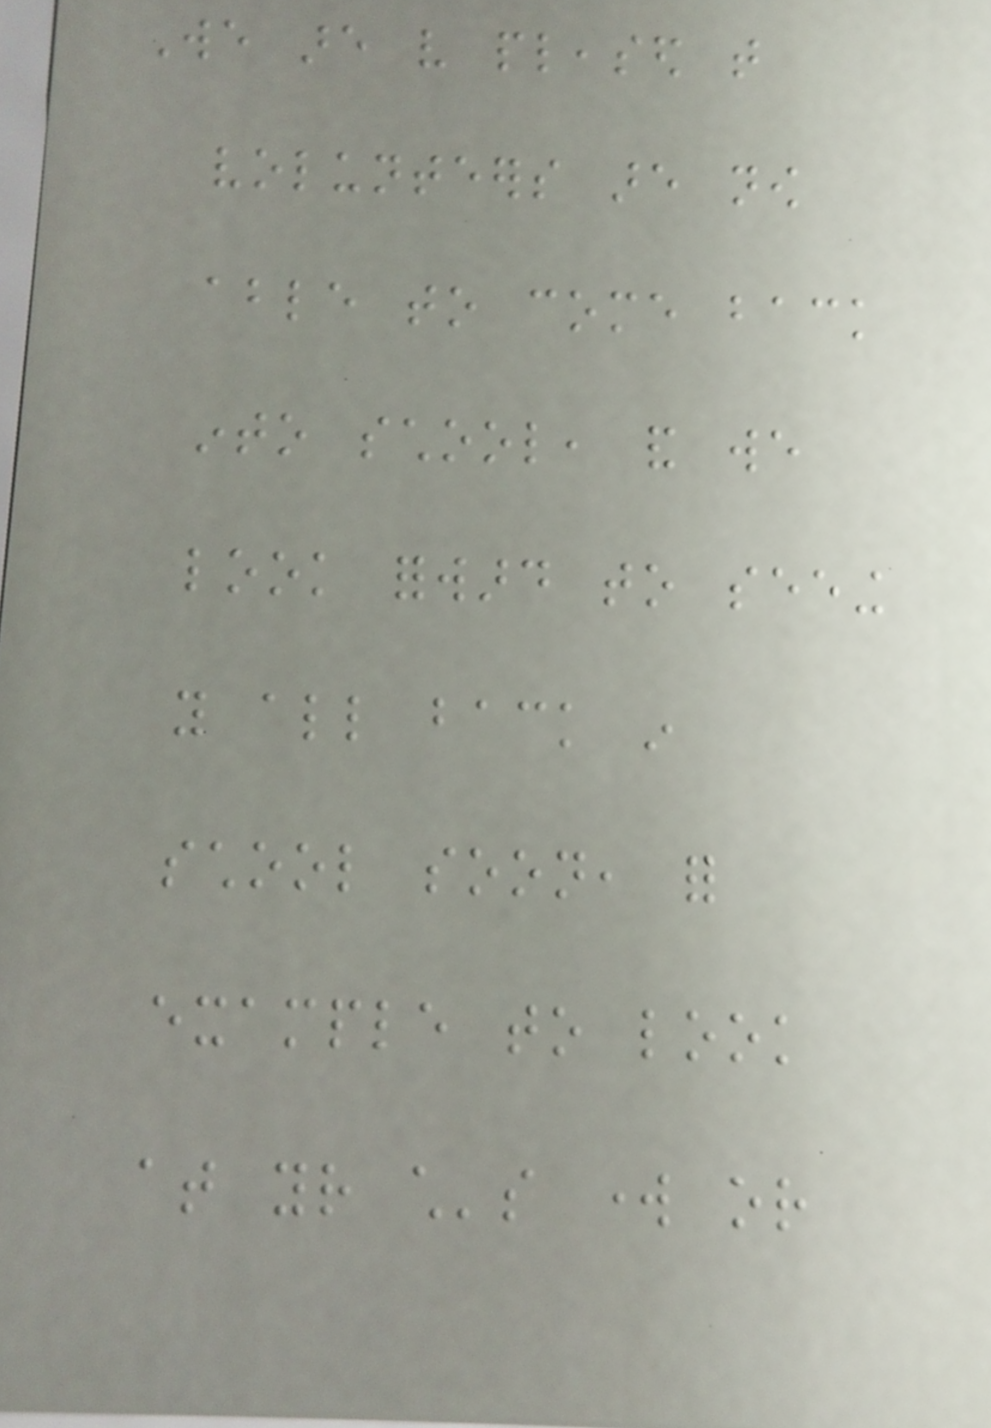We are very pleased that
volunteers are now
able to come back
into school, and we
look forward to seeing
you all back in
school soon, for
example to look
at your child's work or
